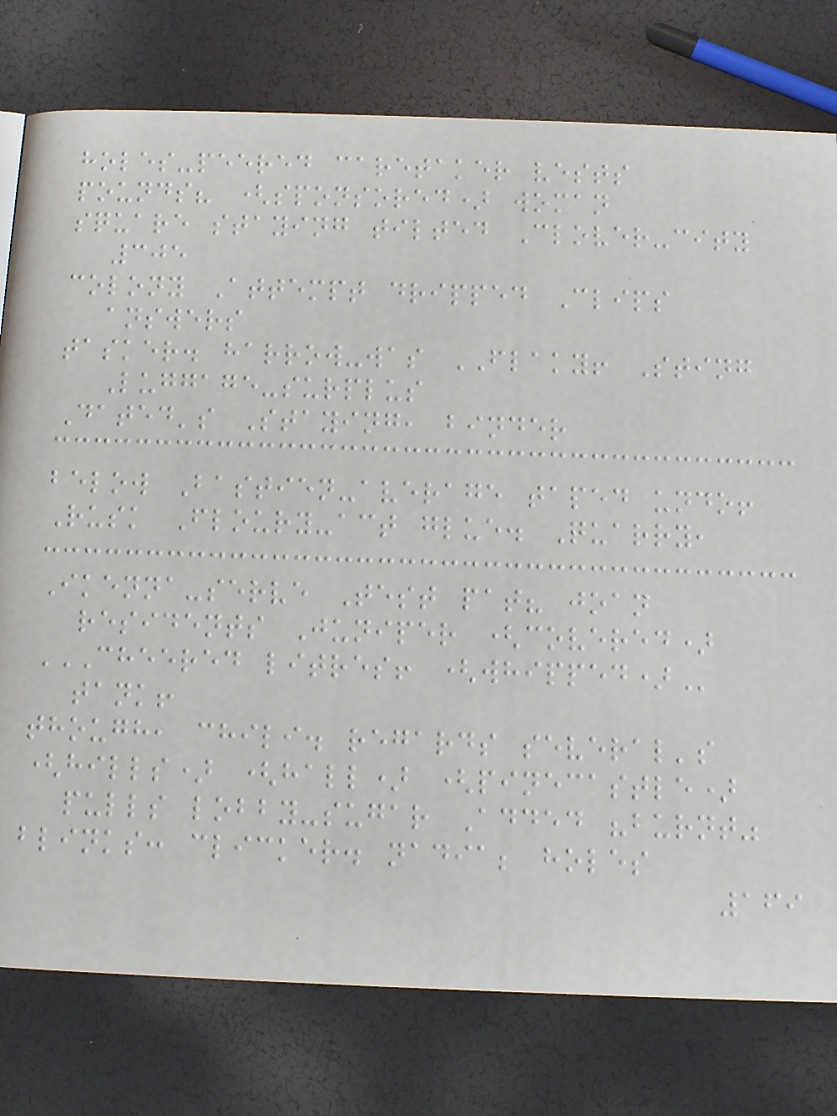holes-peered caretaker vests
pounds? (sponsored) woman
square staying tilted Clover-city
305
colony Attempt dripped Clips
answers
tasker. harrow-was FLAKY! Sting
Luggage-surplus
Dated's Staying, binder
below Bastien-average taped undo!
Rusk Floury-act glue. Quarry,
Ikenna-serve Test pat? joan
residents Juniper (covered)
CHEERED LITRES! (WHIPPED)
tank!
though, chili. regards several's
(hills) (hall) (pinecastle)
pulls lobby-sugar Added "burnt"
blinks: clicker. nadia; holes
169
